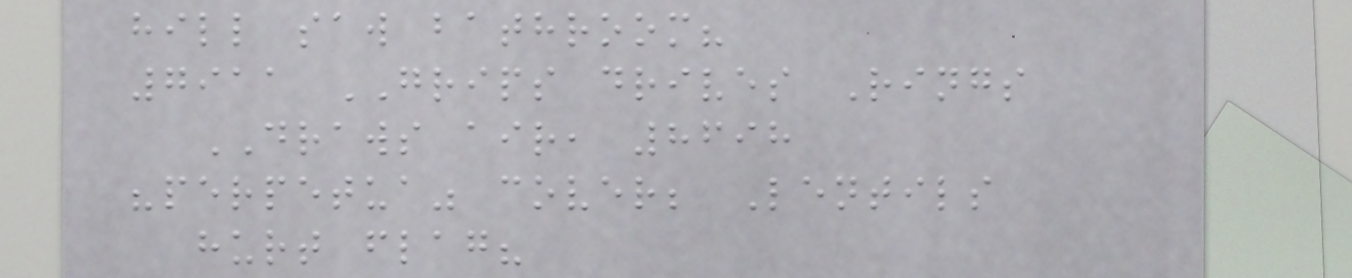hill saw bathroom?
7911 GRIPS drives Rings
DRAWS air, 8698
"perpetua" cover; Lentils
hurt flag?
